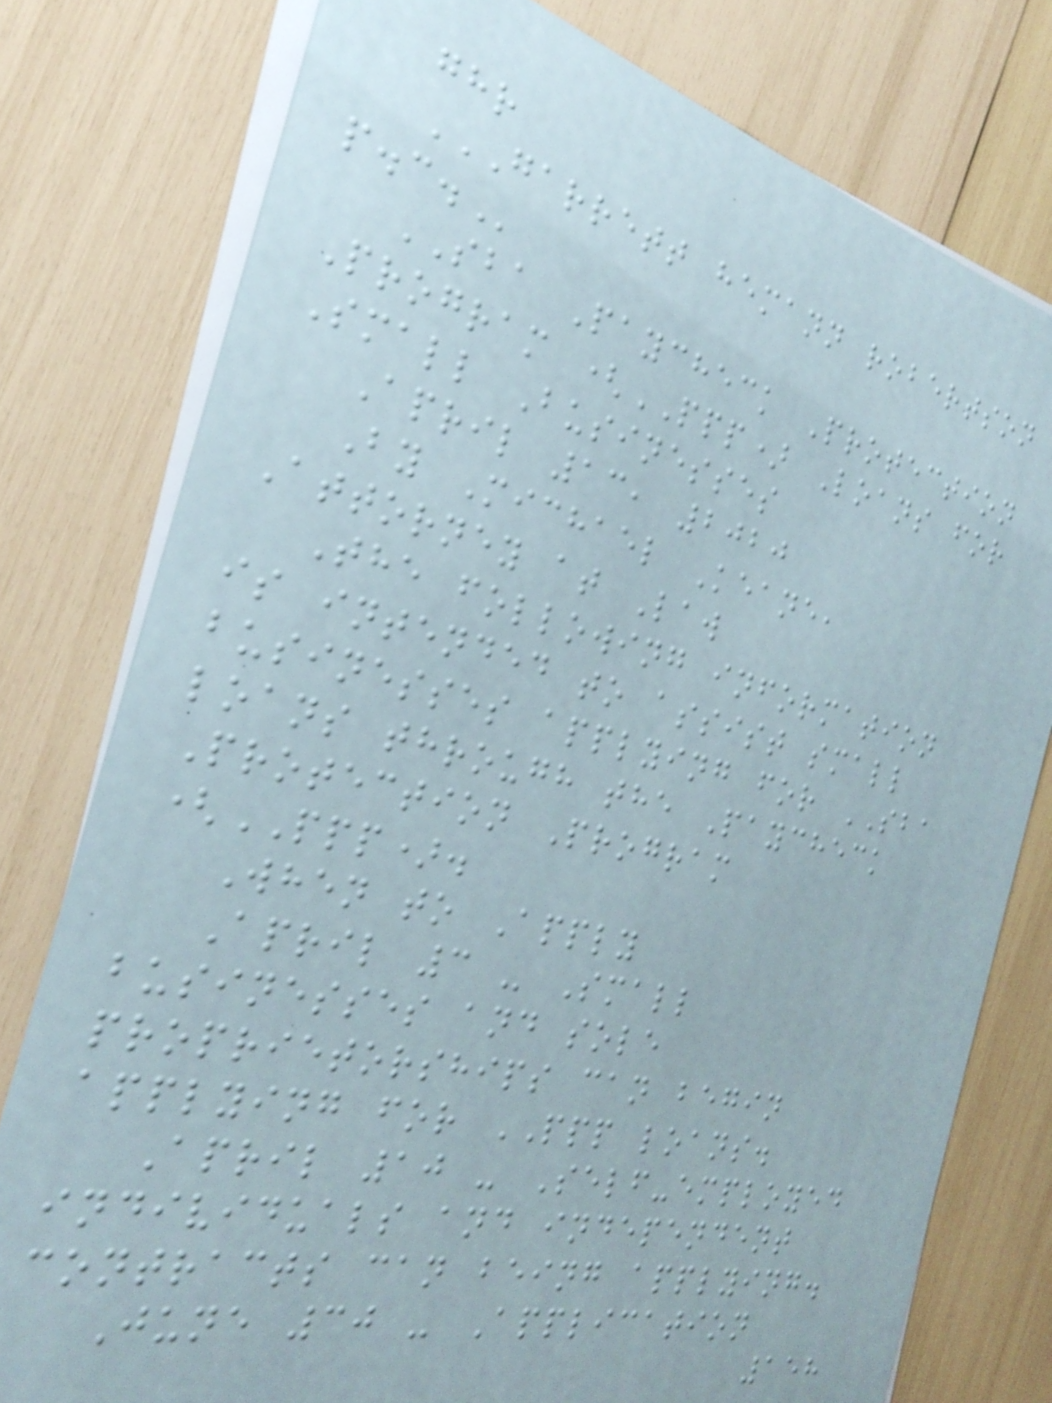ghr
GARRETT HEMANN ROBERTSON
P.C.
SBA Paycheck Protection
Program (PPP) Loans for
Small Businesses
April 13, 2020
By Michael Keane,
Attorney at Law
The following information
is intended to assist small
businesses applying for SBA
loans through the Paycheck
Protection Program
(PPP).
When to Apply
April 3 - Small
businesses and sole
proprietorships can begin
applying for PPP loans.
April 10 - Self-employed
individuals and independent
contracts can being applying.
June 30 - Application
158
